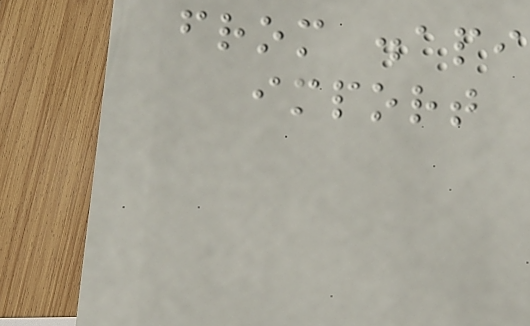from .api
import
